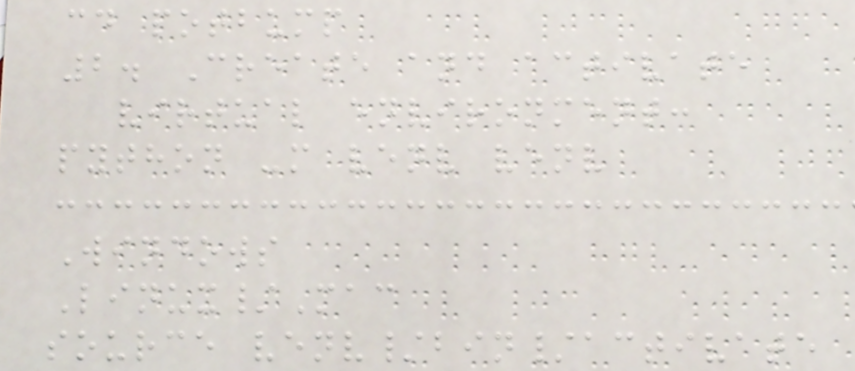cd potbump
2. Create and activate
virtual environment:
python -m venv venv
Windows
Linux/Mac
source venv/bin/activate
